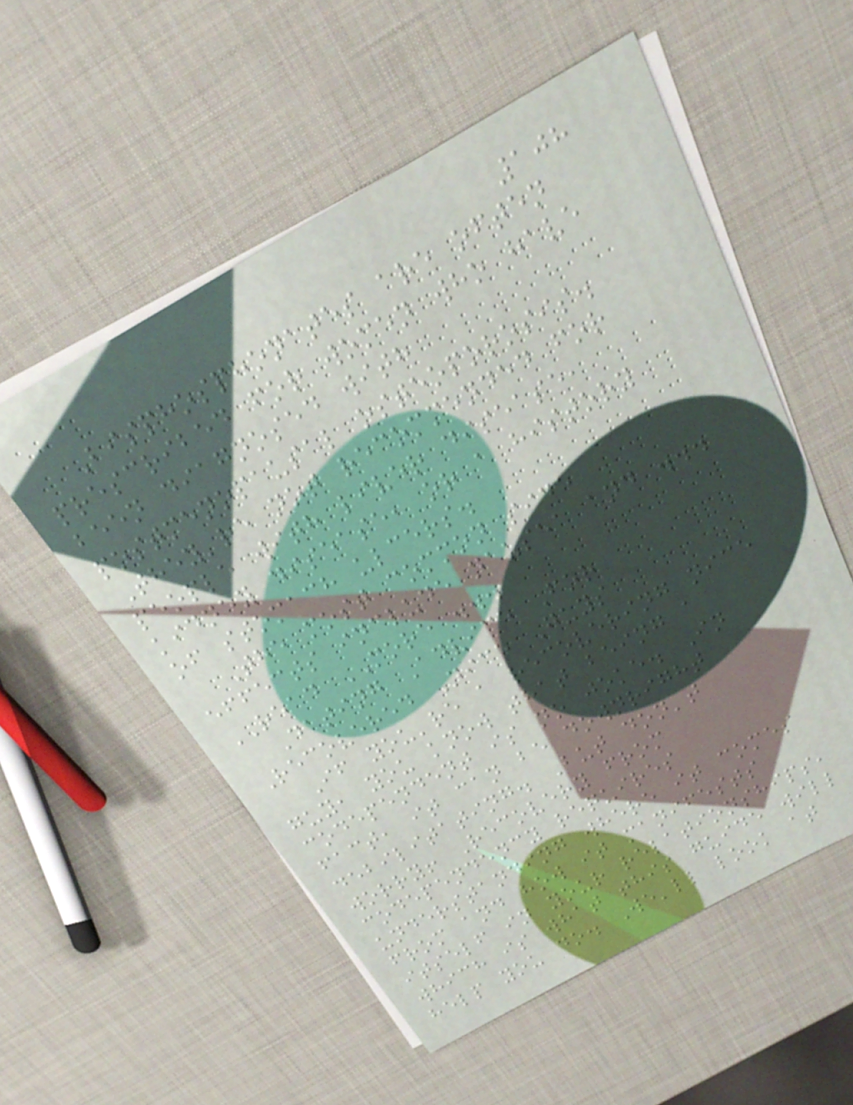108
Bisphosphonates are often
prescribed for women who have
been diagnosed with
postmenopausal osteoporosis.
They're not recommended for
people with liver disease,
kidney disease, or a history
of stomach ulcers.
The most common side
effects include nausea and ...
READ MORE ...
Dating Advice For
Recovered Nice Guys
If you're a recovering nice
guy, you know that being a
codependent is no joke. In
fact, it can be downright
debilitating. But don't
worry! Recovery from
codependency requires
understanding where it comes
from and how it manifests
itself in your relationships,
which is what this guide will
help you do. We'll look at
